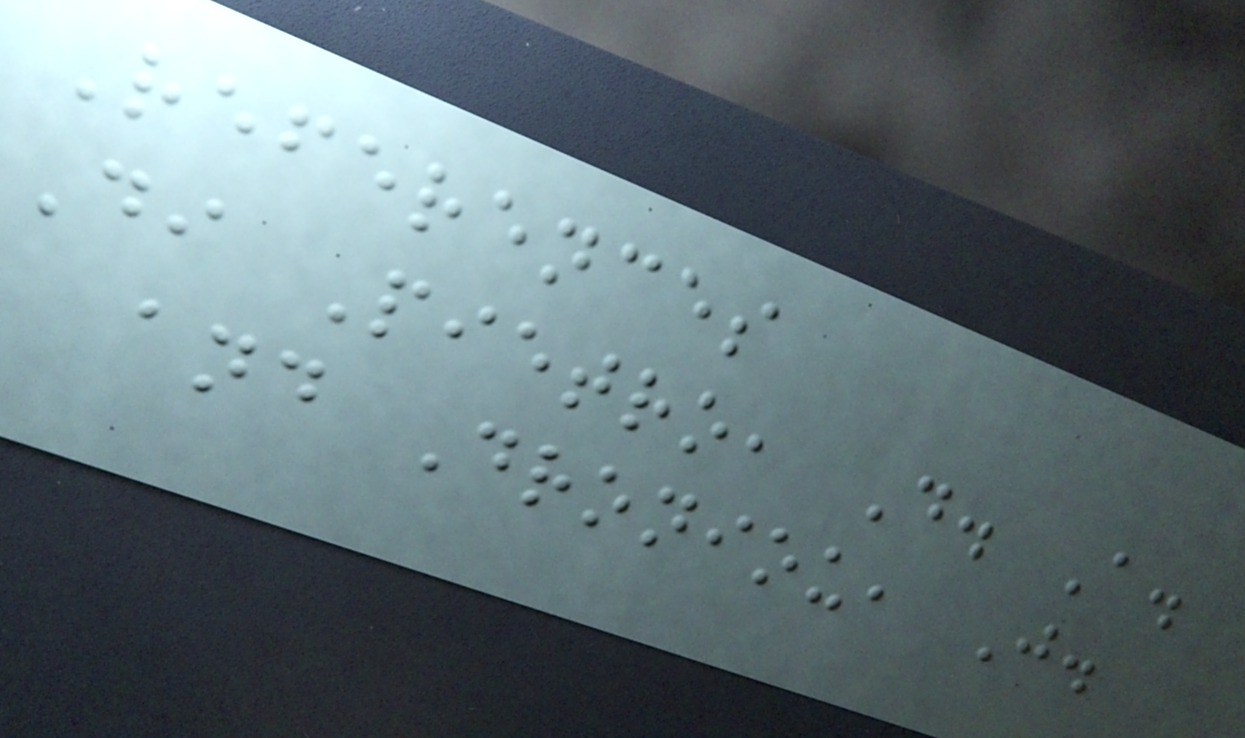References
Di Pietro, D. A.
and Droniou, J.
